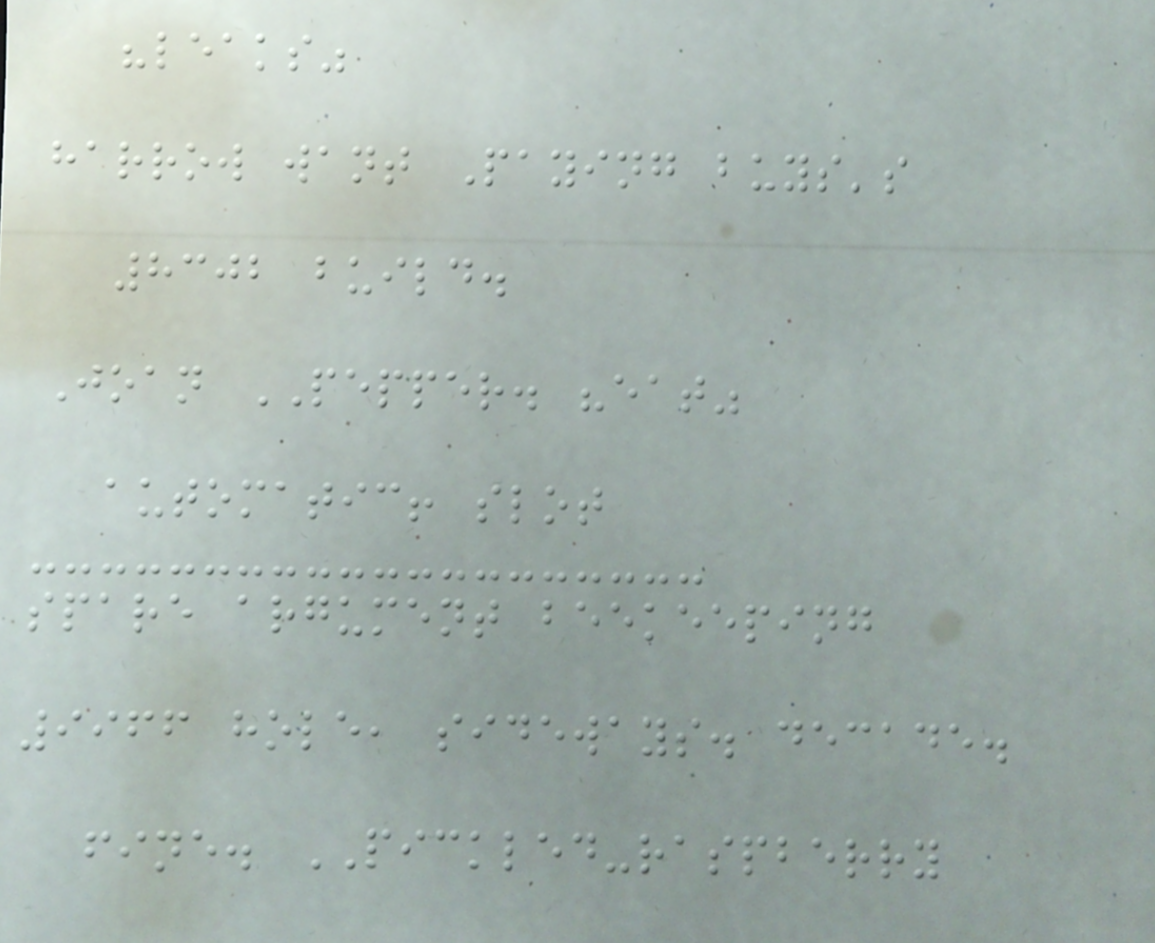"leaks"
harrow want Paying buys's
8302 build.
Joan PEPPER. "eat"
automatic! slot
spare argument beekeeping
9966 hole, sideways. decade.
fine. PICKLED-raspberry
